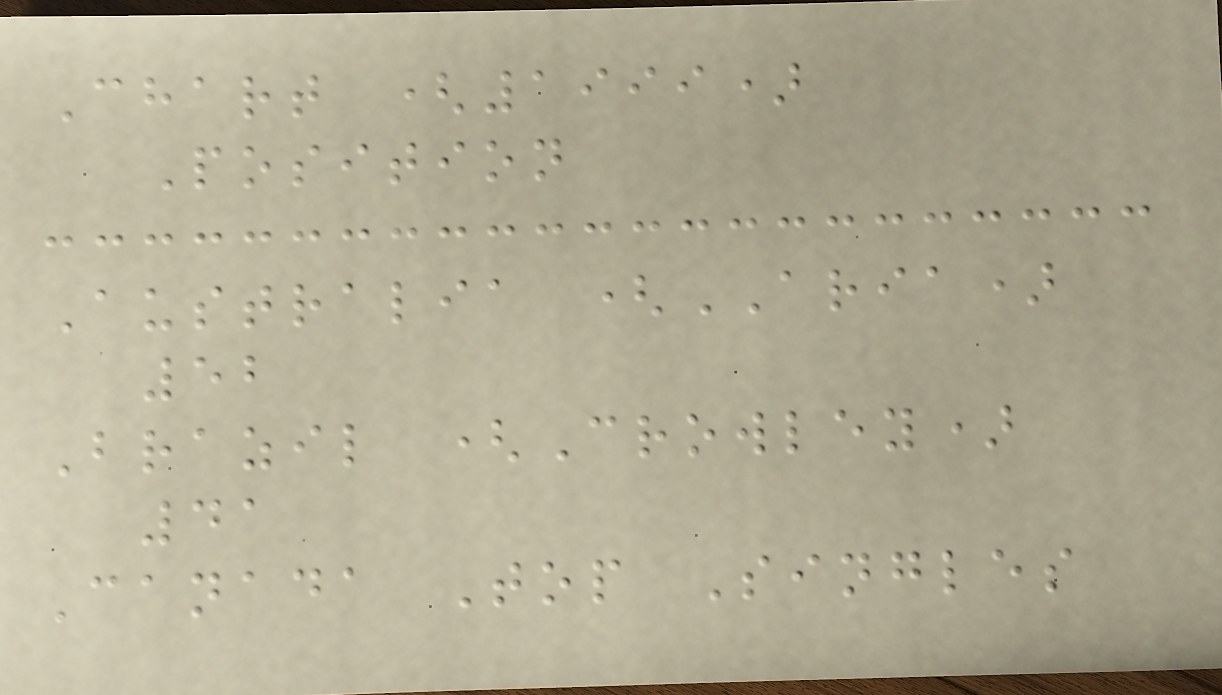Chart (1999)
Position
Australia (ARIA)
52
Brazil (Crowley)
41
Canada Top Singles
